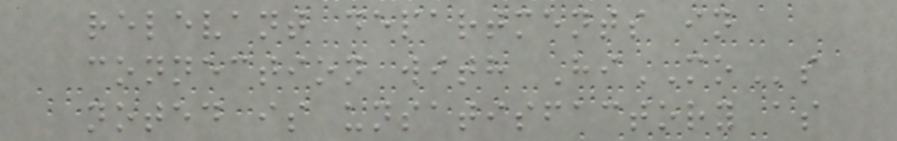relevant departments in
connection with HiMOs
noted is unsatisfactory as
